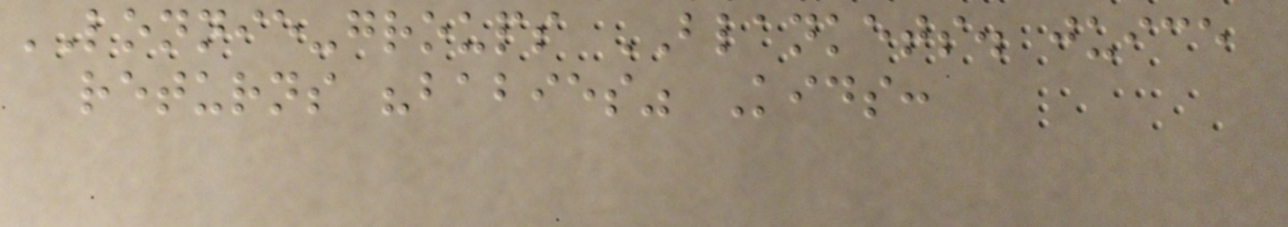LONNIE-groups BLANKETS. juice
returns "babies" Kids:
